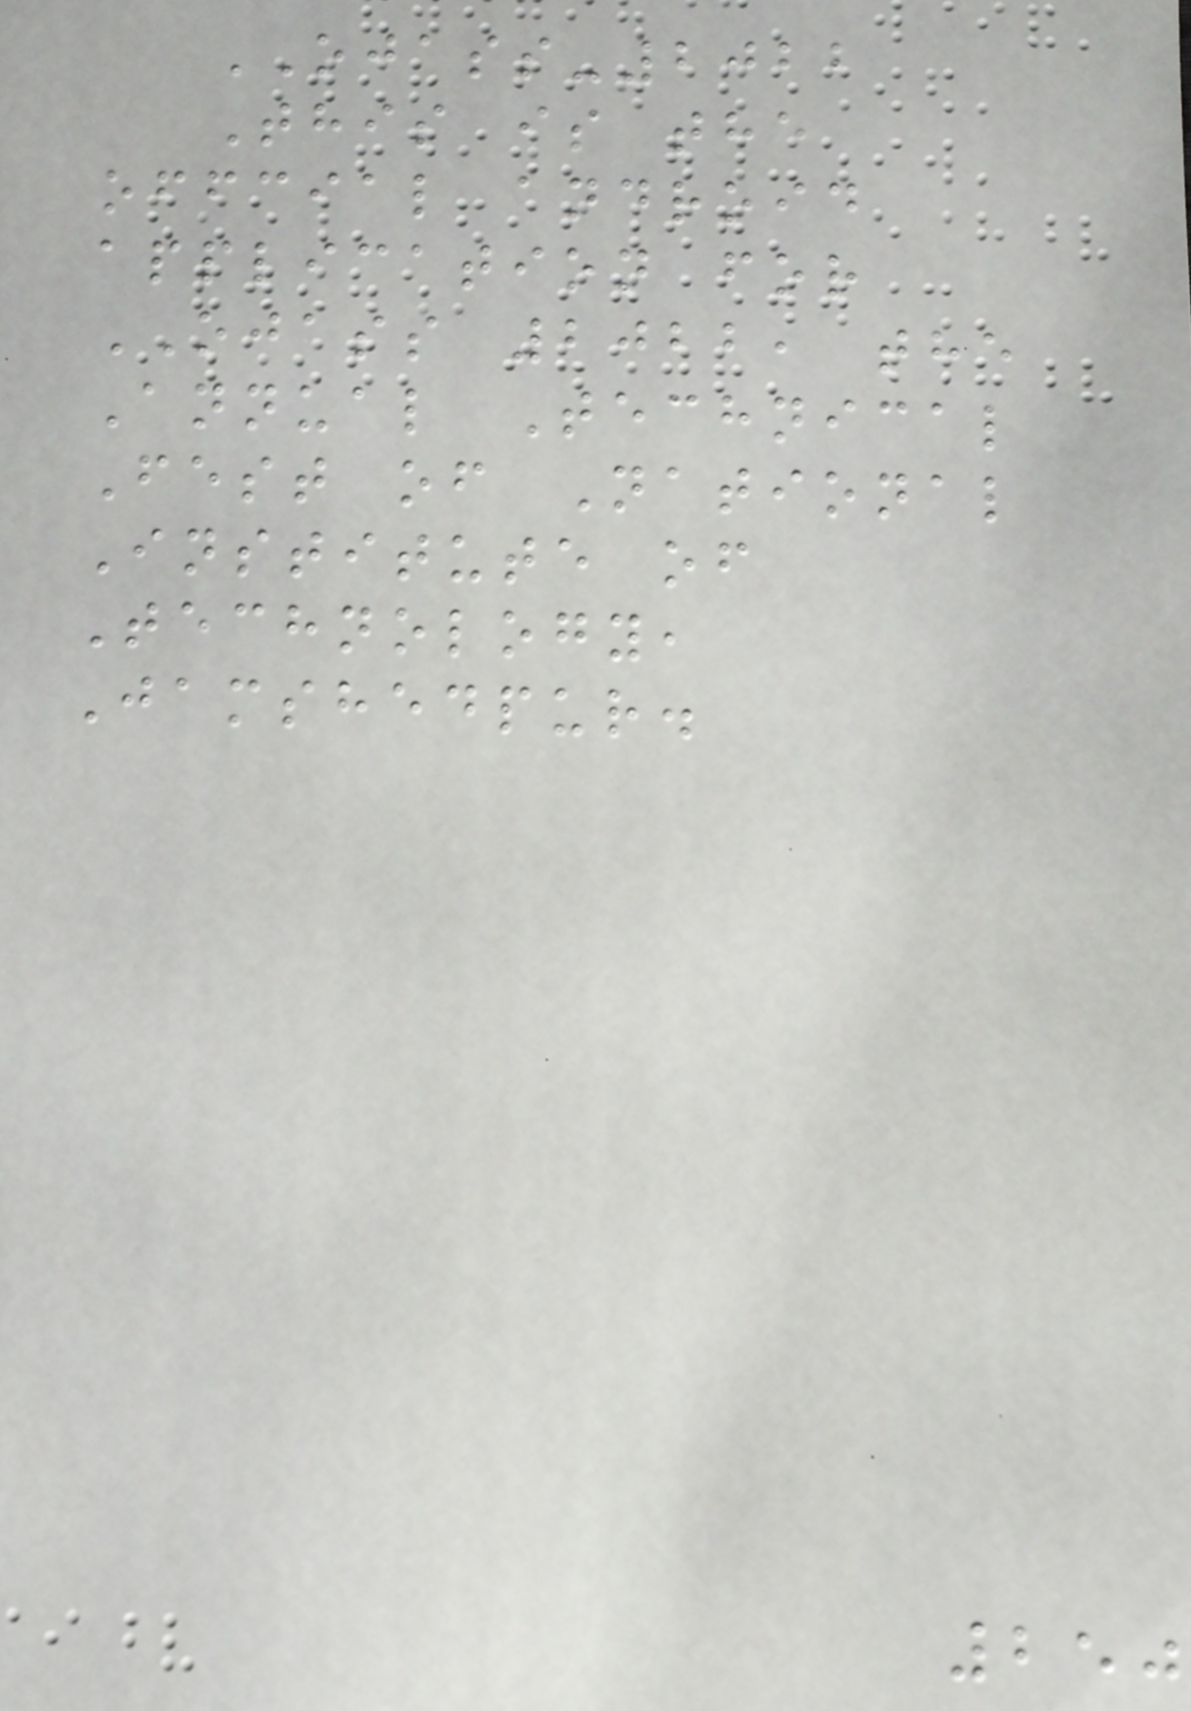OJASS-2022
This is the
offcial android
application for
OJASS 2022, the
Annual Technical
Fest of National
Institute of
Technology,
Jamshedpur.
250
